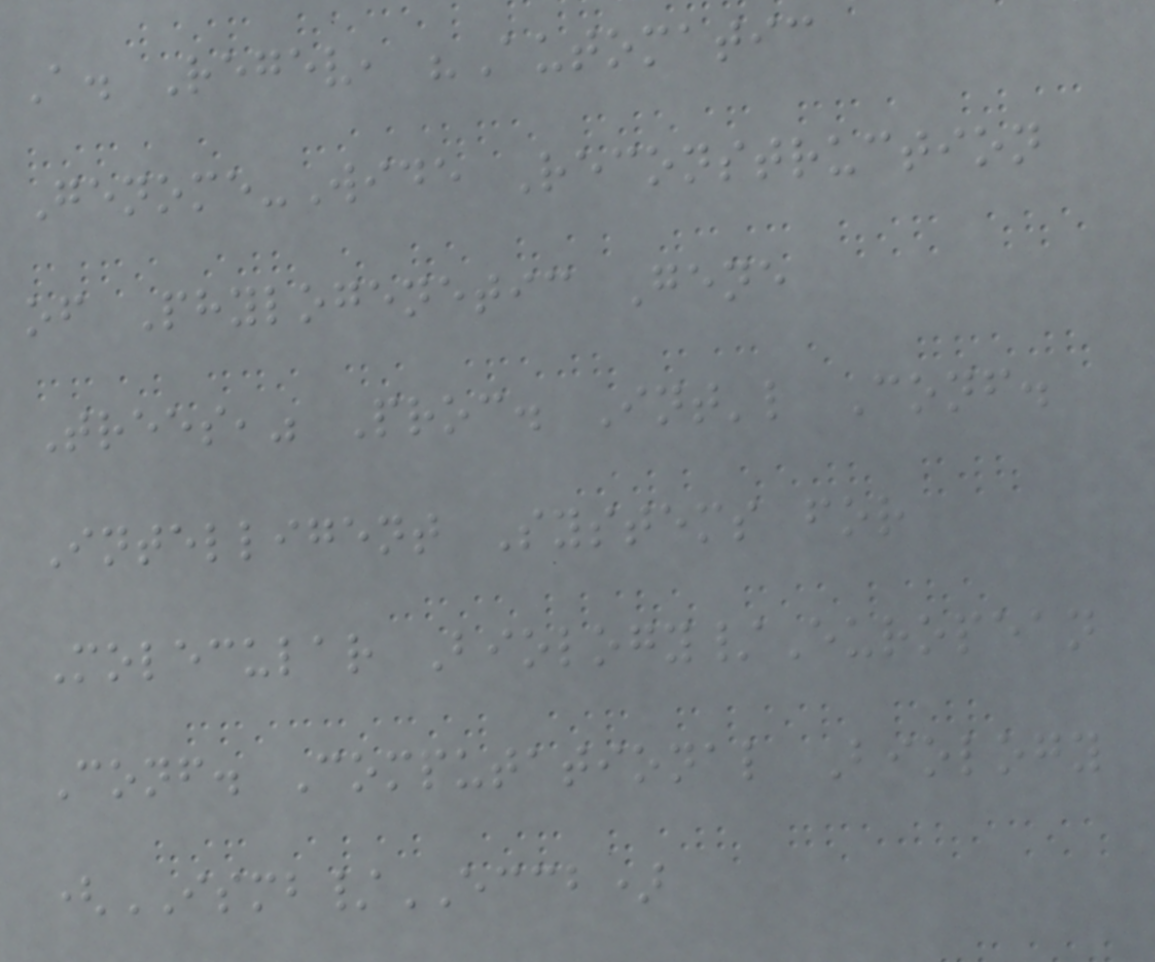A. Regev, "Automatic
Genome-Wide Reconstruction
of Phylogenetic Gene
Trees," Proc. Int'l Conf.
Intelligent Systems for
Molecular Biology/European
Conf. Computational Biology
(ISMB/ECCB)
